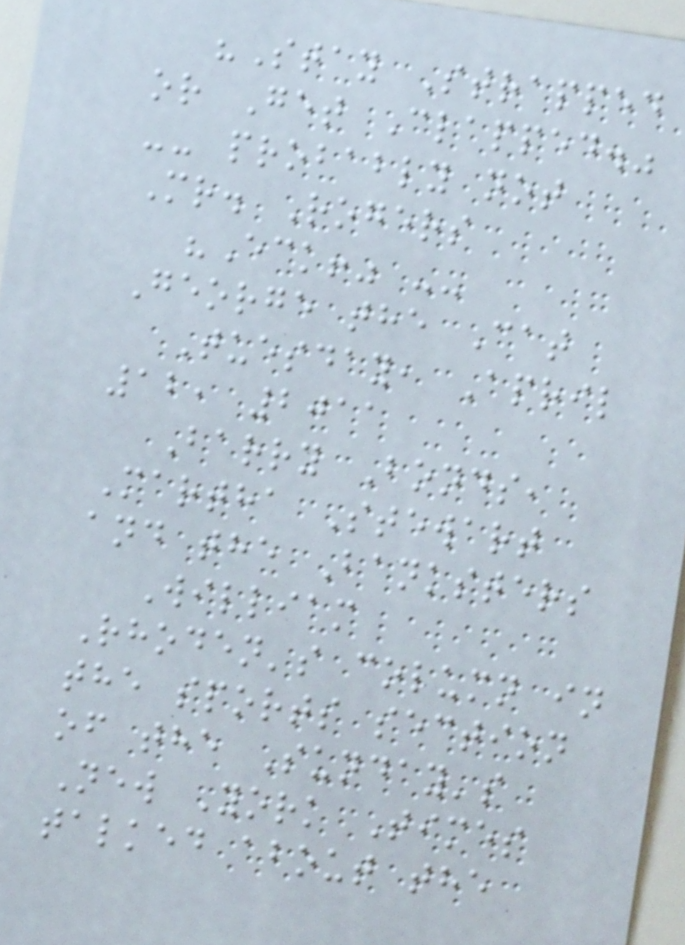"Stay Strapped
or Get Clapped."
-- probably not
Mr. Rogers
"Eck!" --
George the Cat
Tuesday, April
12, 2011
Barry Bonds,
Martha Stewart
and the Banksters
William
Rhoden's column in
the sports section
of the Sunday's
New York Times
talked about the
